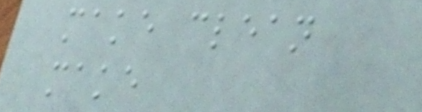make clean
make
